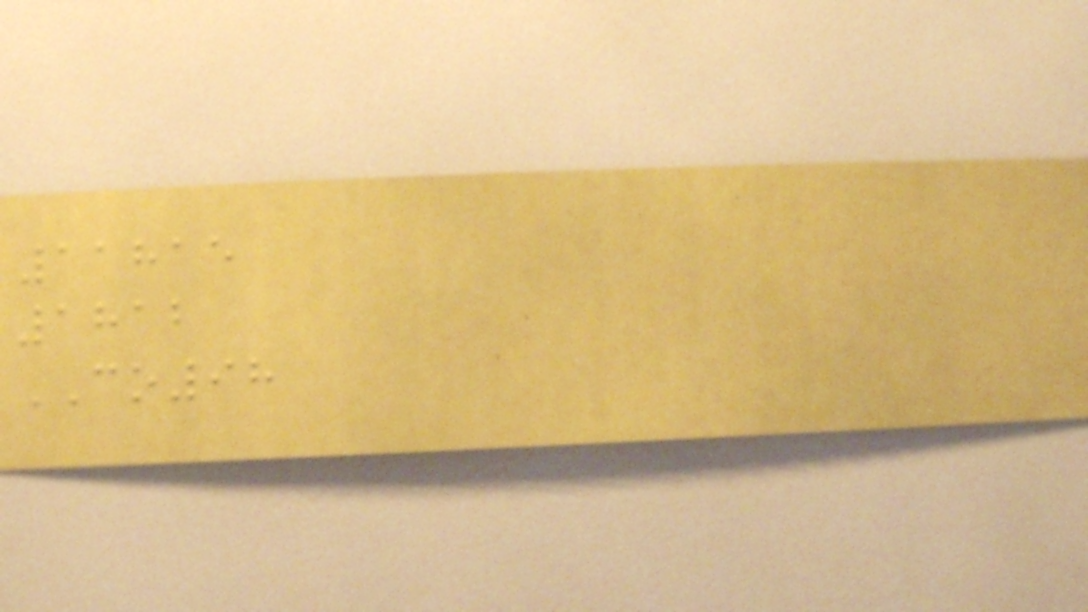11815
1812
CO98
